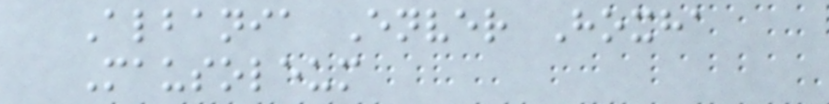Albania Enver Hoxha
Mausoleum
